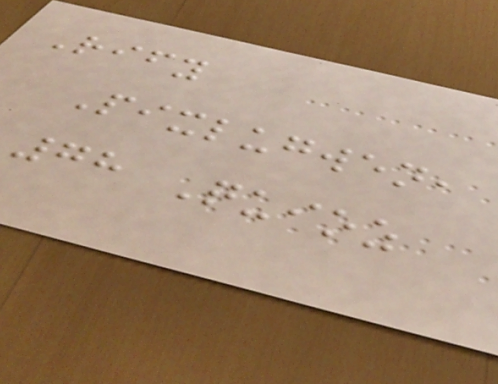Rify
Pixlugwen,
78 Quioz
